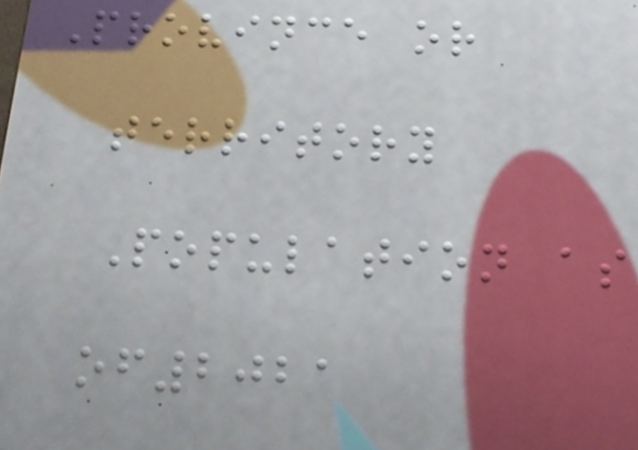Province or
territory
Population as
of2021
